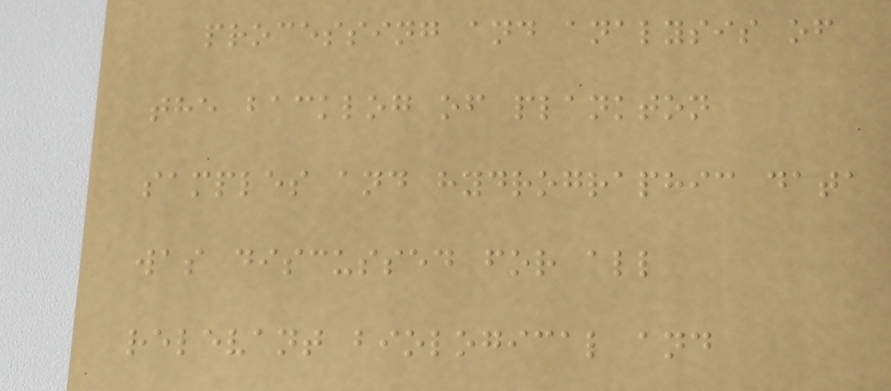processing and analysis of
the backlog of plankton
samples and hydrographic data
was discussed for all
relevant biological and
